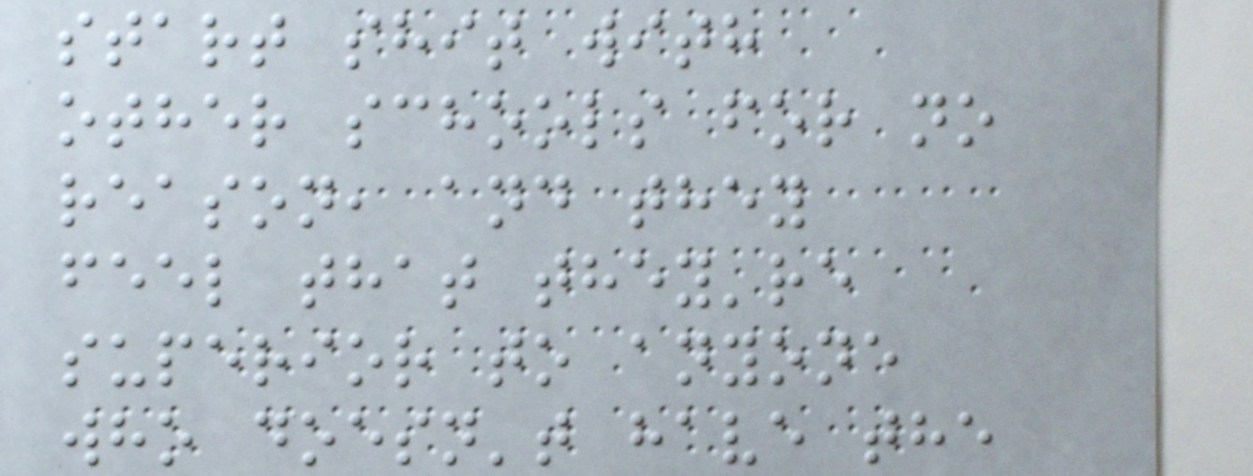start shit with
other schools for no
reason, and they
feel that they're
superior to anyone
who doesn't have the
